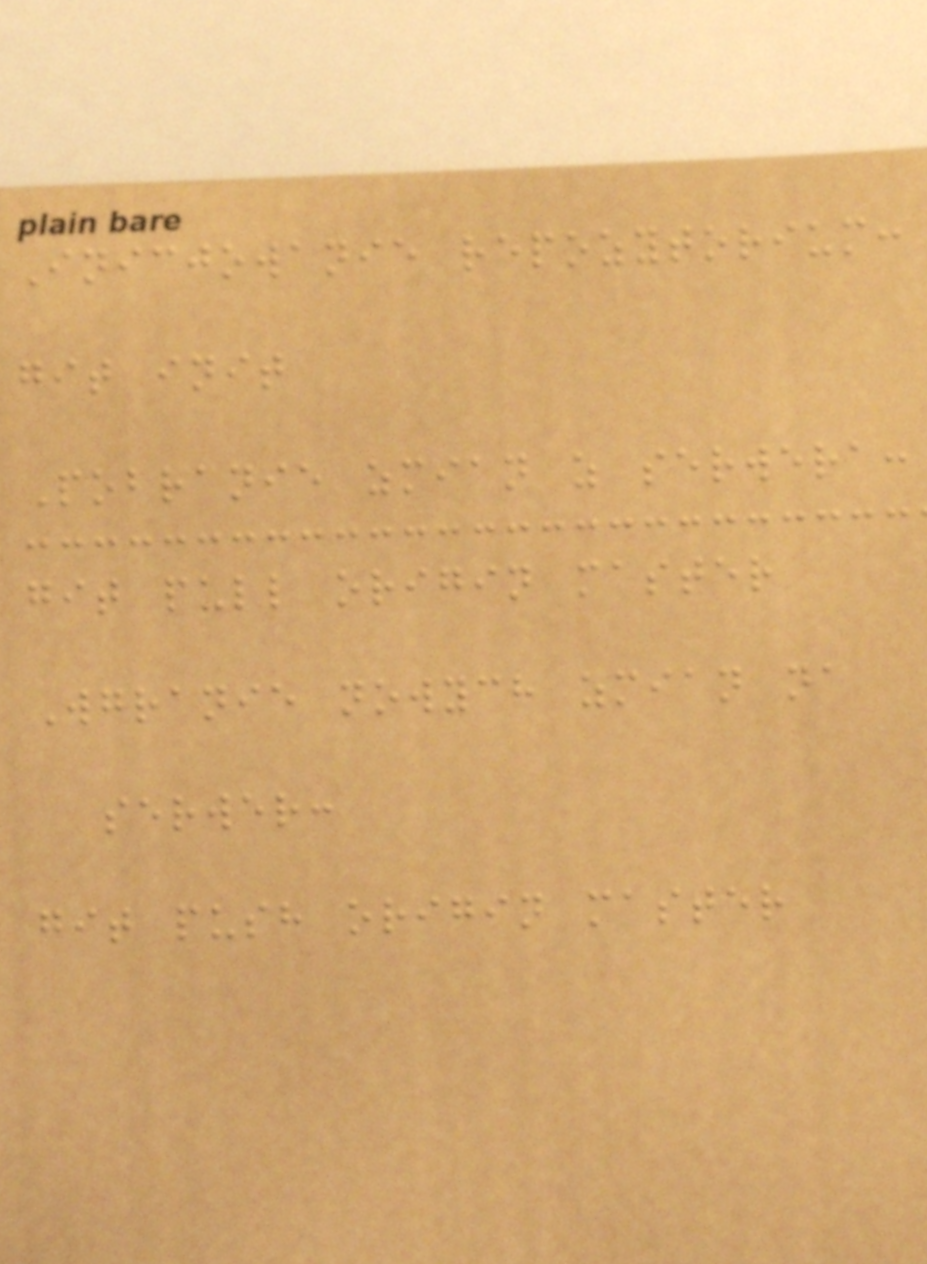Inicjowanie repozytorium:
git init
Pobranie zmian z serwera:
git pull origin master
Wgranie nowych zmian na
serwer:
git push origin master
